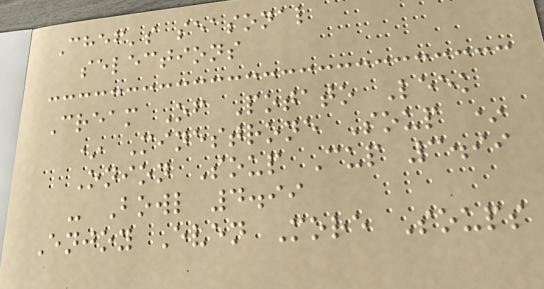Chef's seasonal
selections
Cream Of Potato Leek
* Minestrone Soup *
Onion Soup Cup 3.99
- Bowl 4.99
Enjoy Even More Soups
